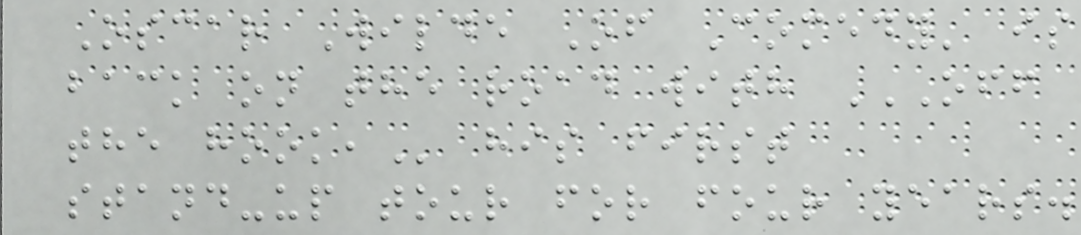Oscar Wilde Of Comedy' is
back on the road with OFF
THE HOOK, his first
stand-up tour for four years.
